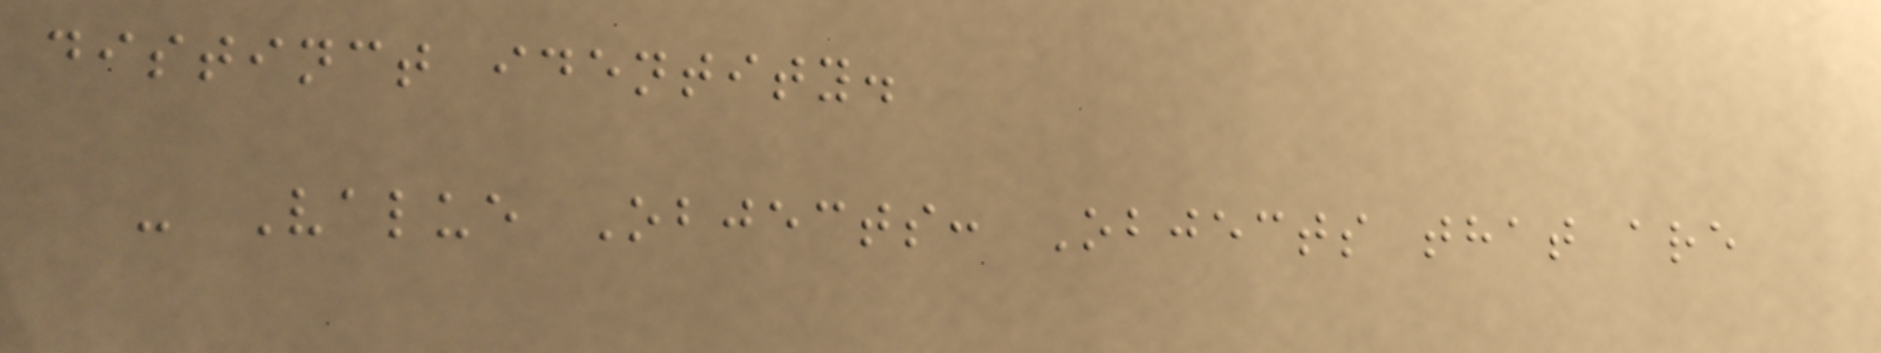distinct identity.
- Value Objects: Objects that are
